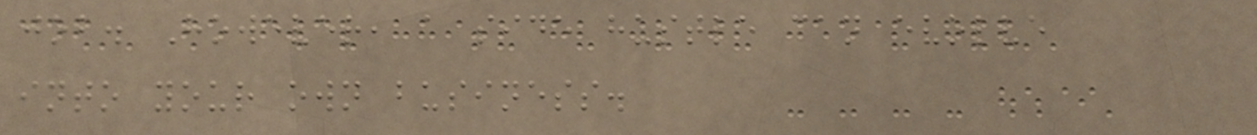job. However, a side hustle can evolve
into your own business.
